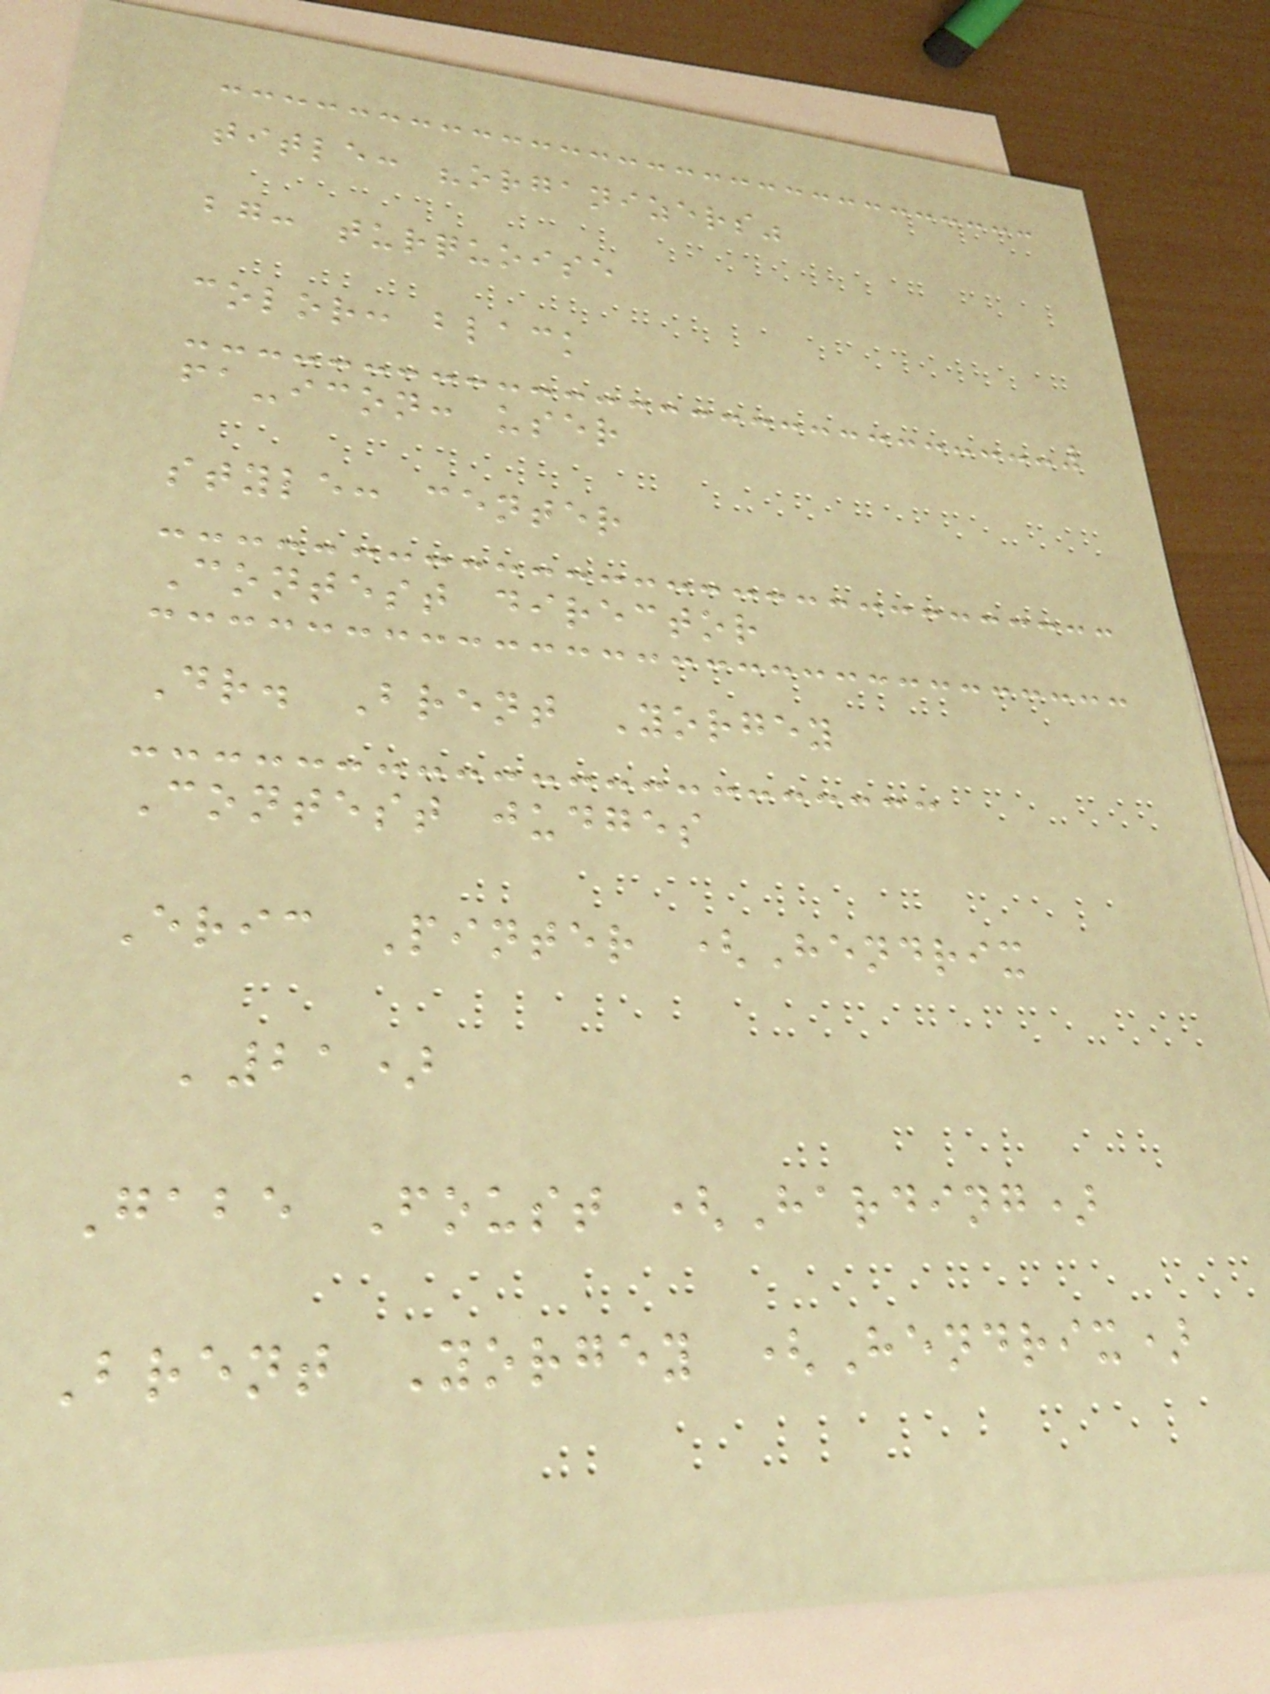title: "organizers"
bg: turquoise
color: black
fa-icon: user
style: center
Contest director
Dr. Brent Yorgey
Contest judges
Eric Pinter (Hendrix
'21)
Gabe Foust (Harding)
Brent Yorgey (Hendrix)
